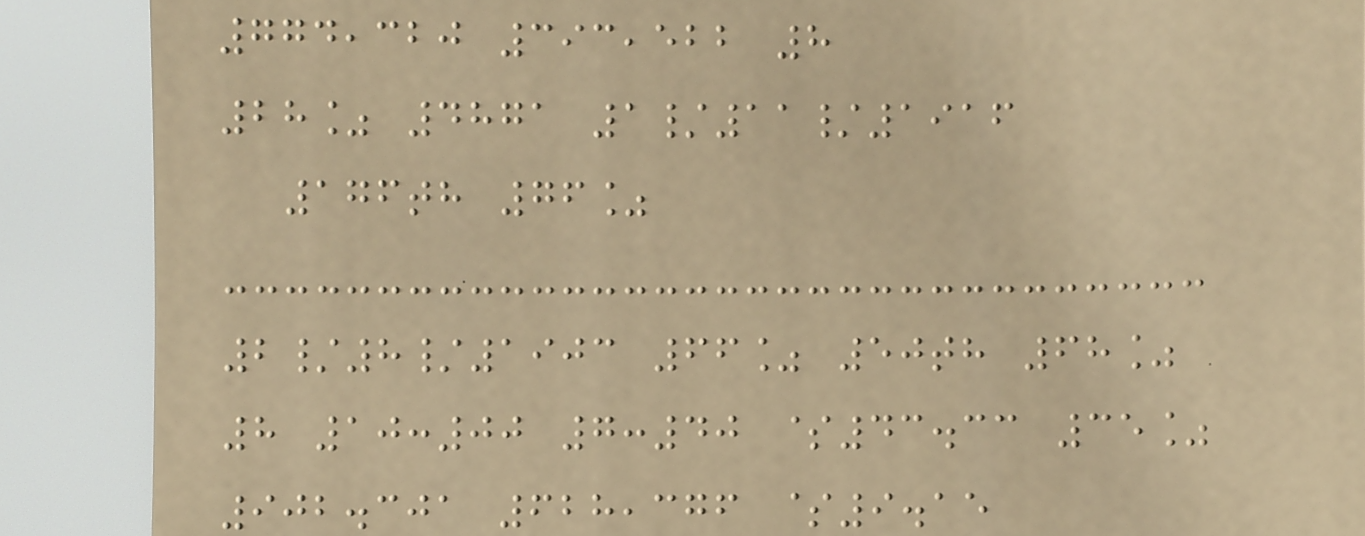774,320 393,522 8
28% 4871 1/11/1916
176th 76%
2/8/1903 66% 50th 68%
8 10:00 7:40 $43.33 35%
902.301 628,376 $9.15
